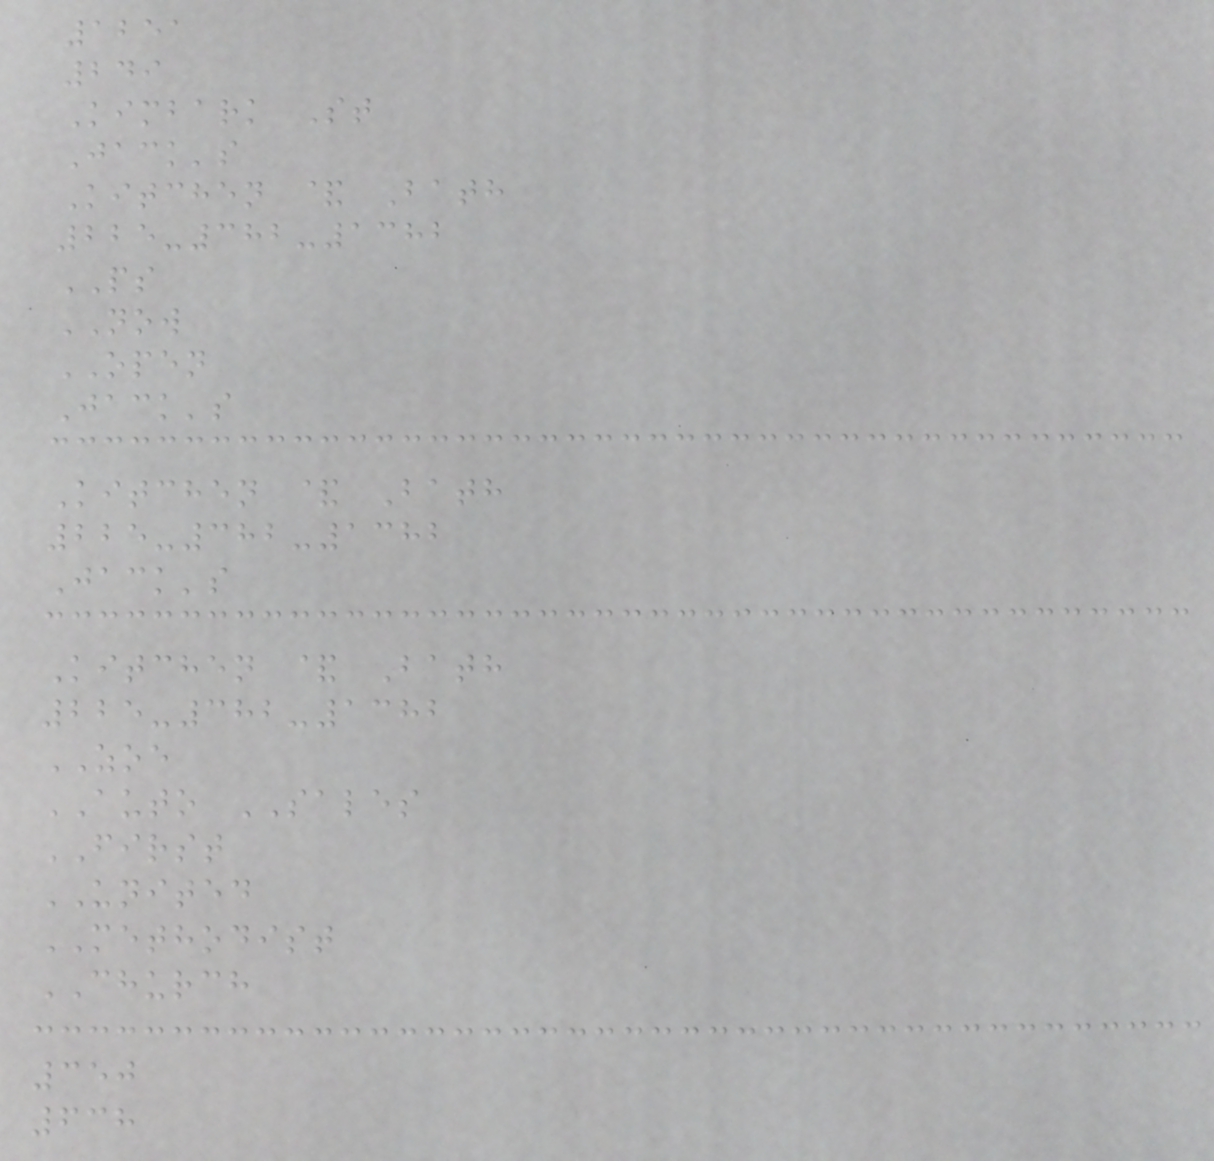1251
249
Kimbark St
Jack's
Kitchen & Bath
225-382-1382
PS
NOW
OPEN
Jack's
Kitchen & Bath
225-382-1382
Jack's
Kitchen & Bath
225-382-1382
ZOE
AUTO SALES
FIRST
UNITED
METHODIST
CHURCH
350
638
